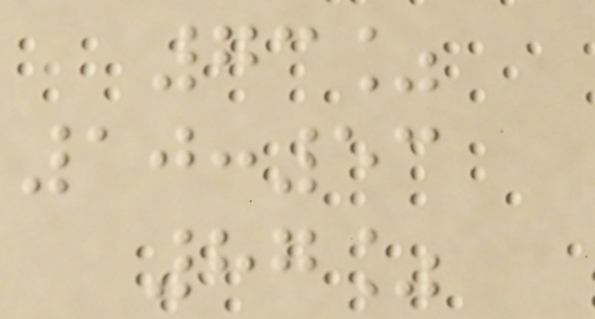73%
10:53
87%
